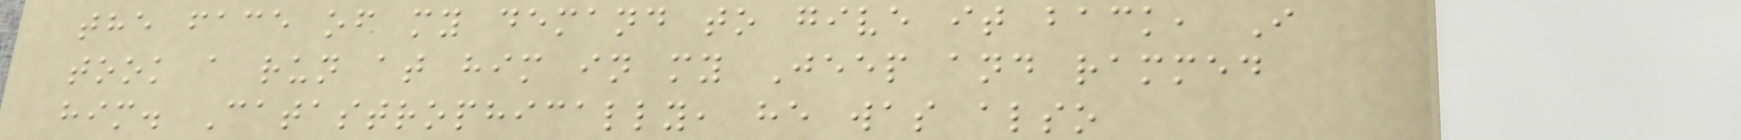the face of my demand to give it back, I
took a run at him in my Jeep and rammed
him. Catastrophically, he was also
